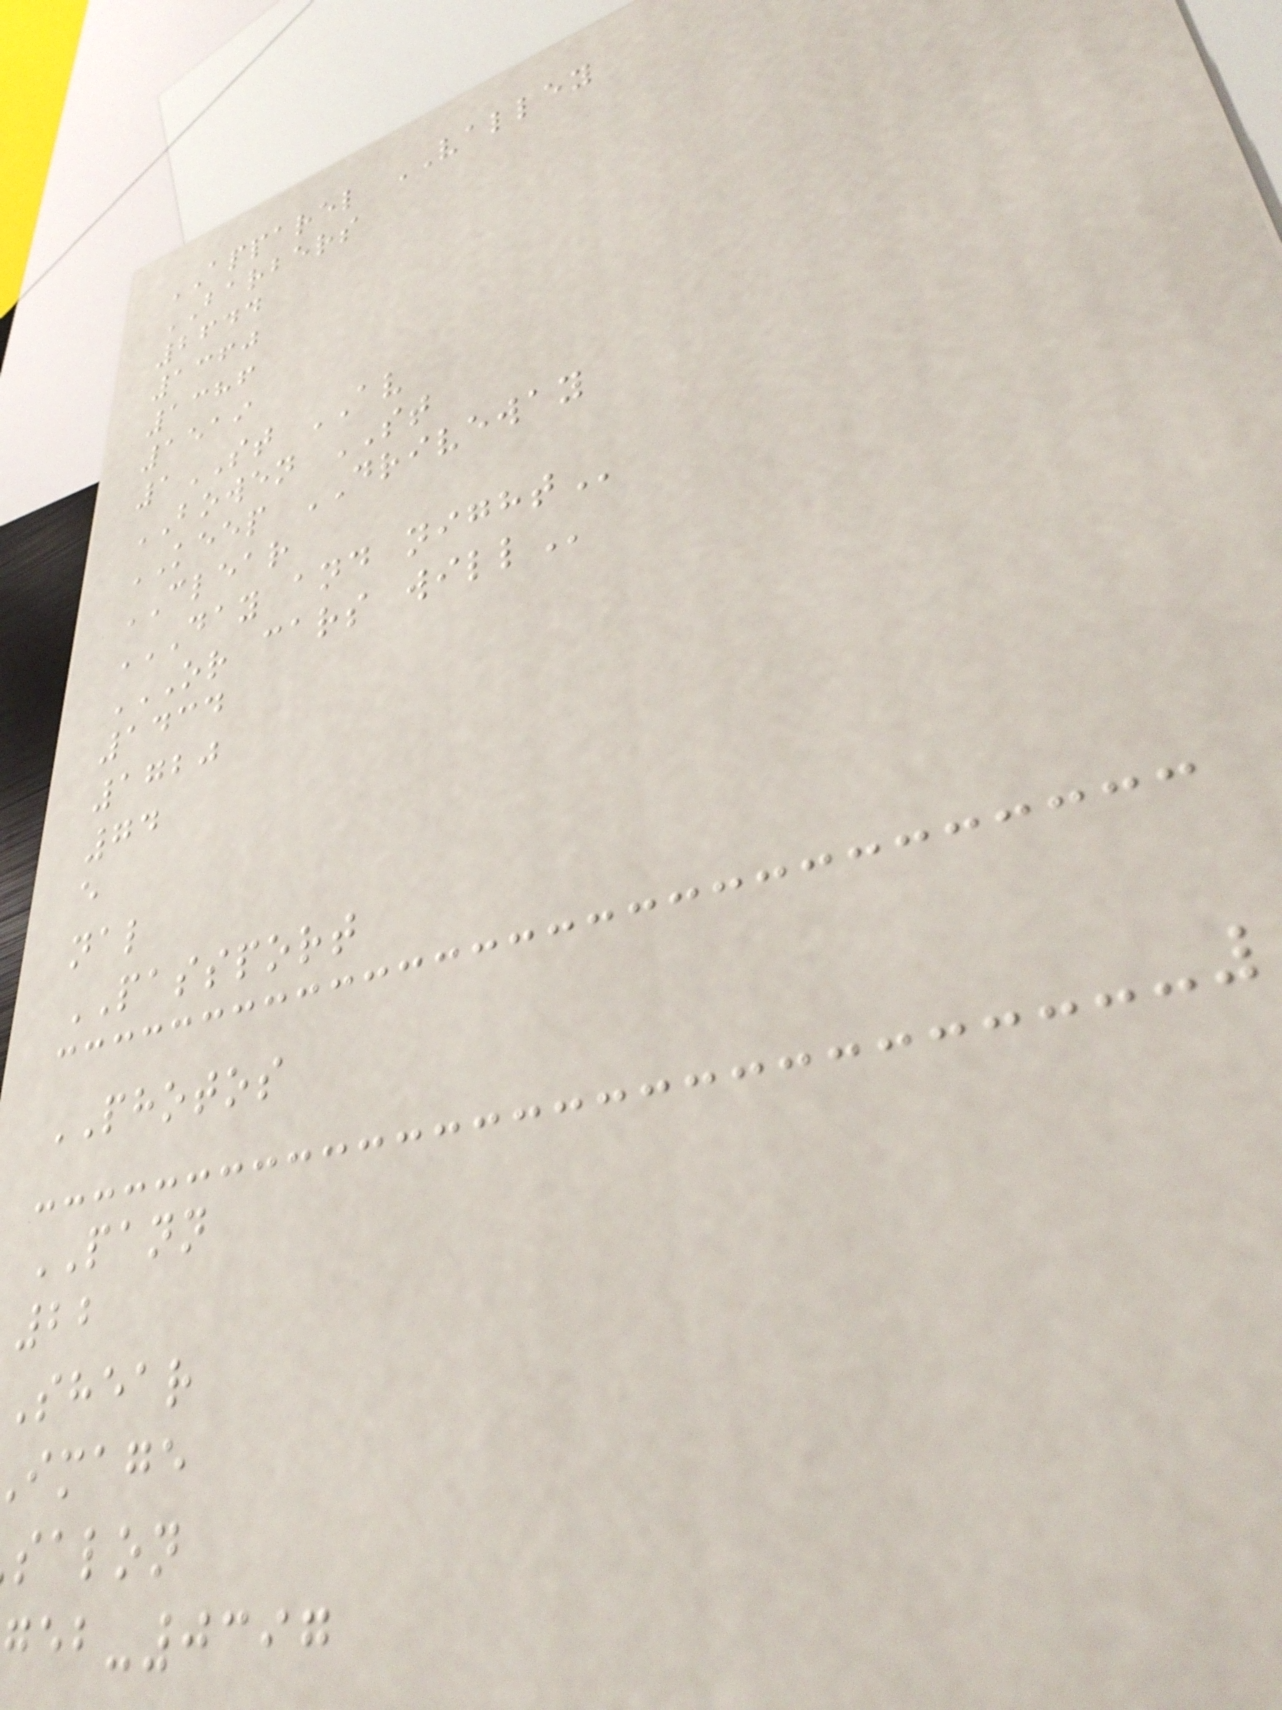APPAREL VALLEY
BARBERS
2644
1360
1386
1519
1ST AV
BOWEN ST
KEEP DRIVEWAY
CLEAR
DAY AND NIGHT
OR CARS WILL
1434
1720
74
e
nal
PASSPORT
PHOTOS
PANN
22
Shear
image
salon
-0397
